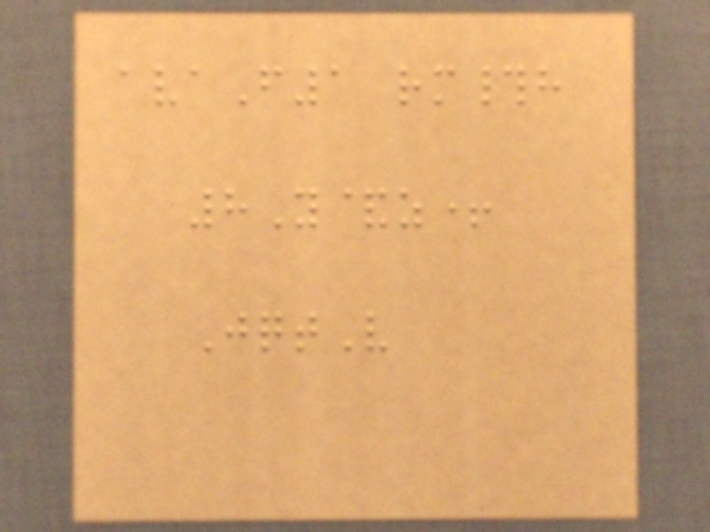avaF1 rm#h
8Y&z+
JqtV
